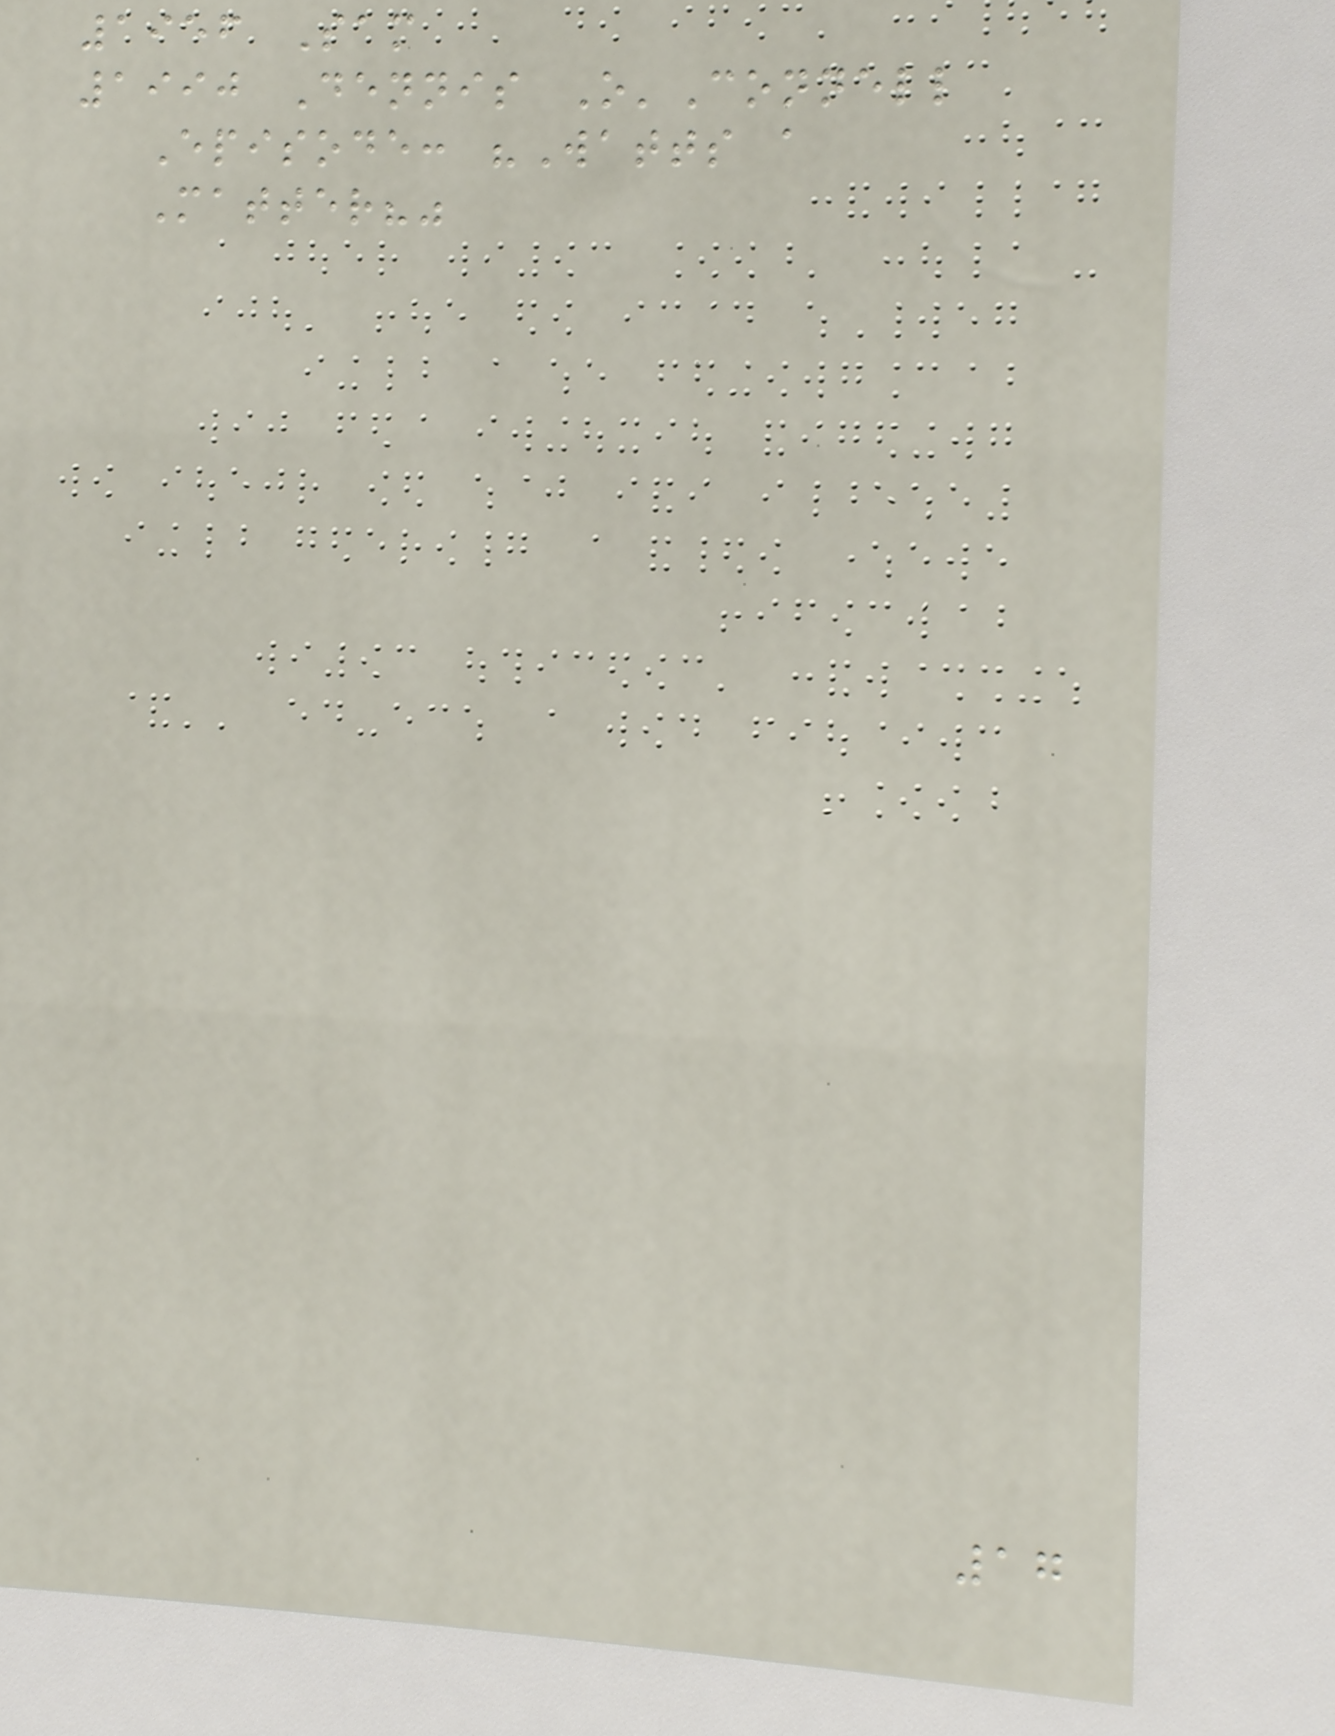1956 Sam
1990 Dennis O'Connell
Episode: "Watts a
Matter?"
17
